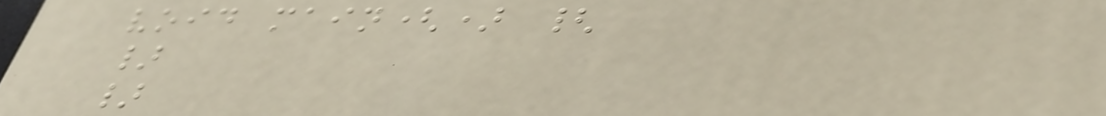void main() {
}
}
